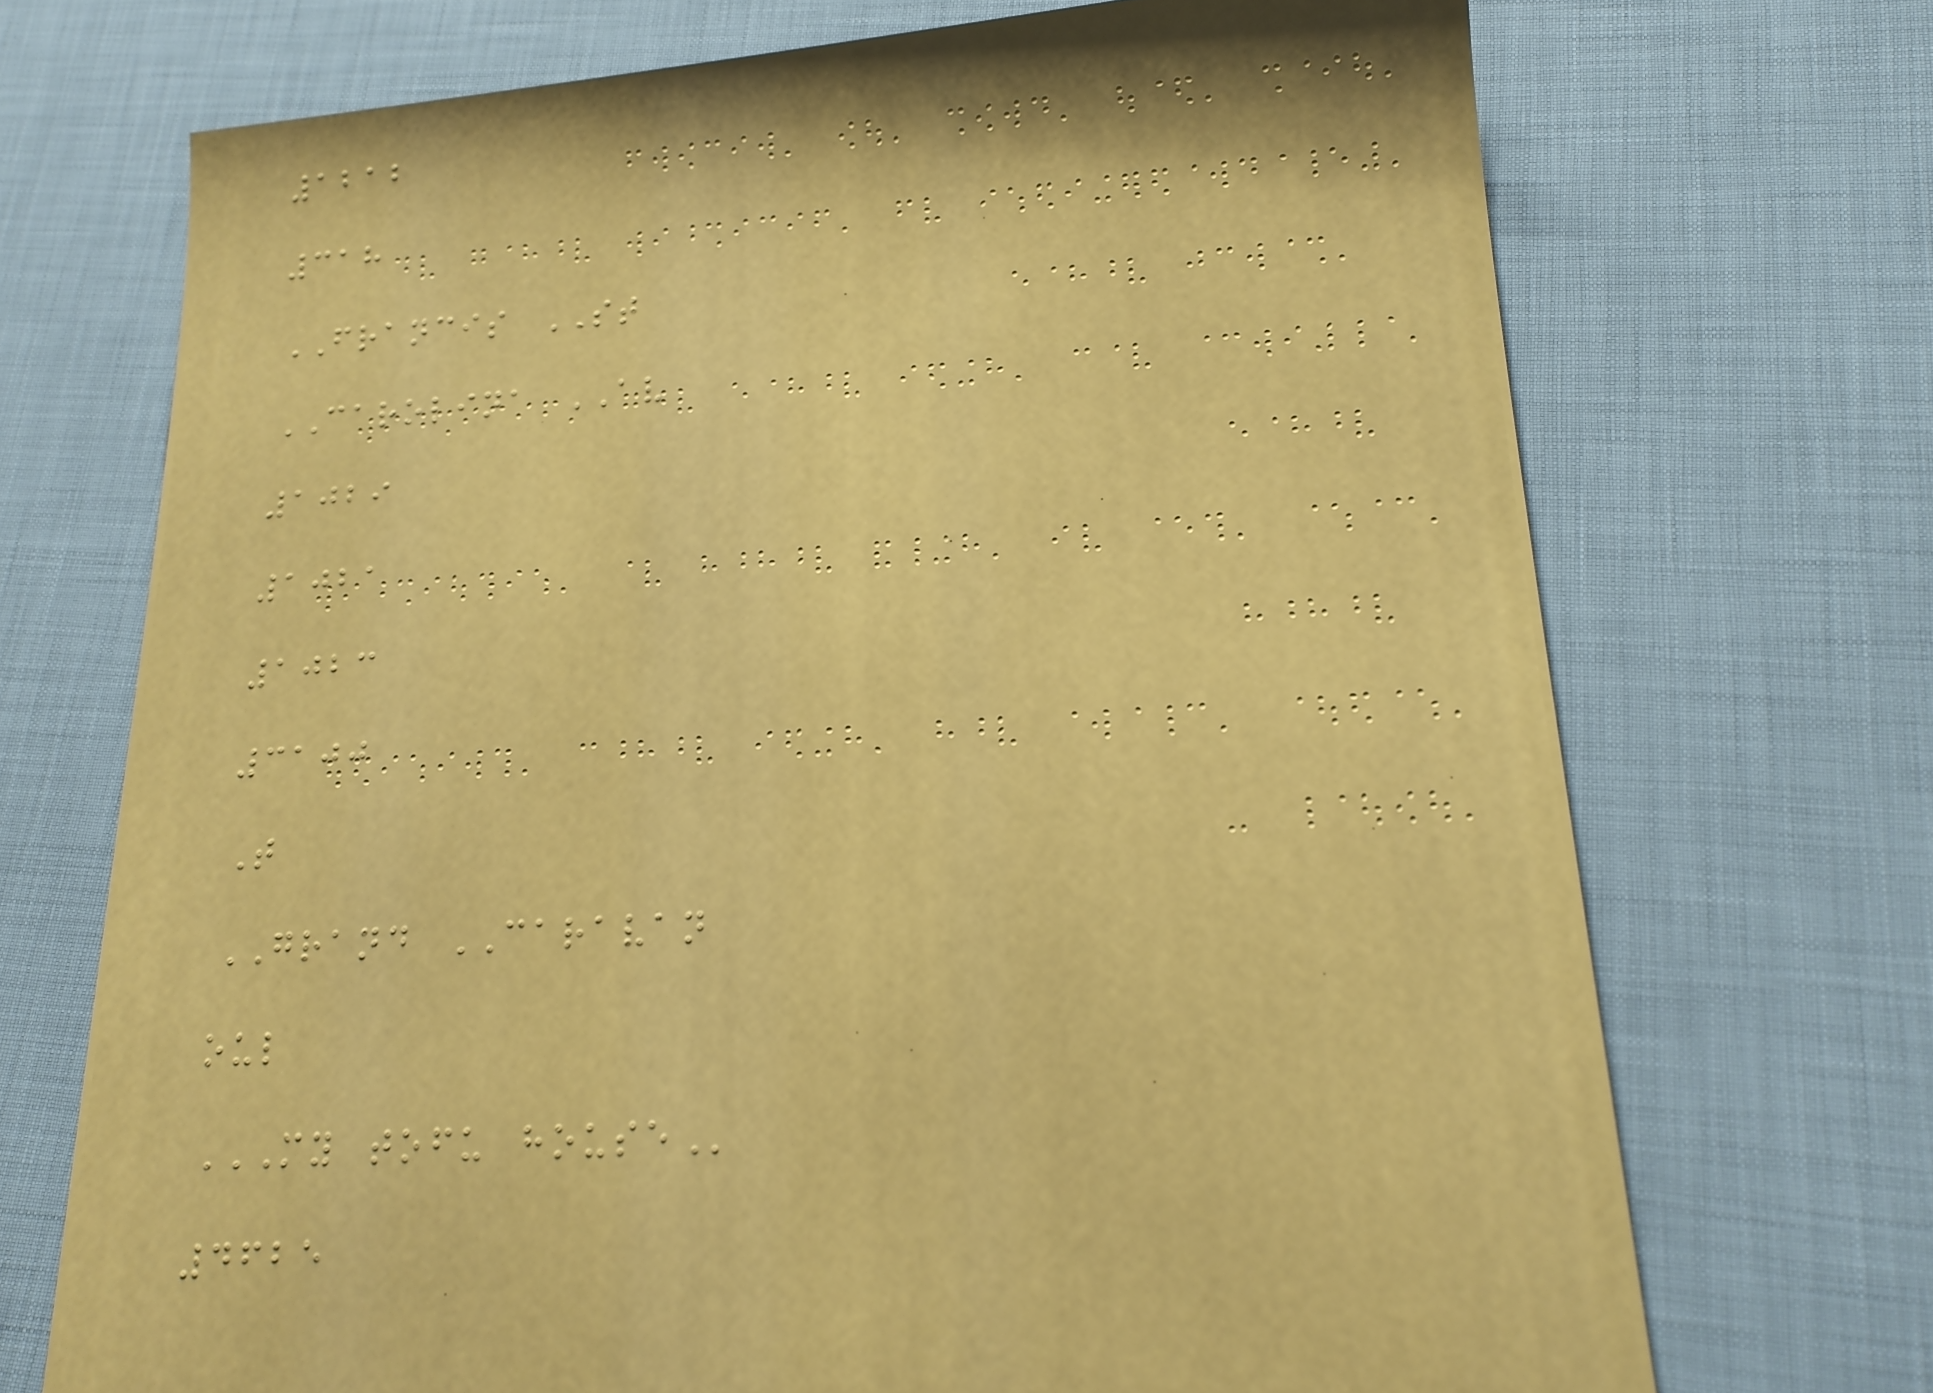1212
318
FRANCIS ST
CAROLINA AV
1029
1021
1023
3100
T
GRAND CARAVAN
oul
MY TOFU HOUSE
4625
